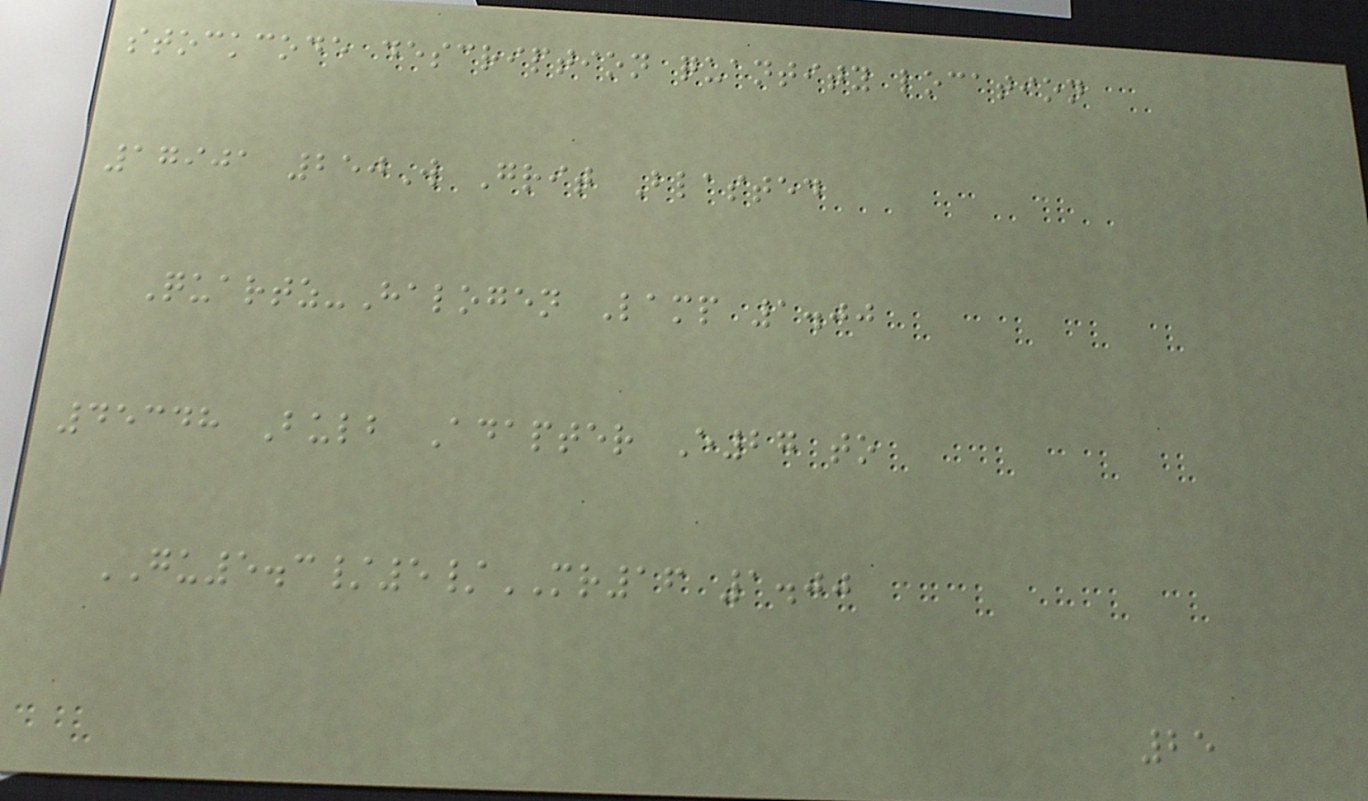stockcode description quantity location
17901 250W Grit Blasted
Quartz-Halogen Lamp 1.00
45348 Bulb Adapter E27 to
GU5.3/5/MR16 1.00
25
